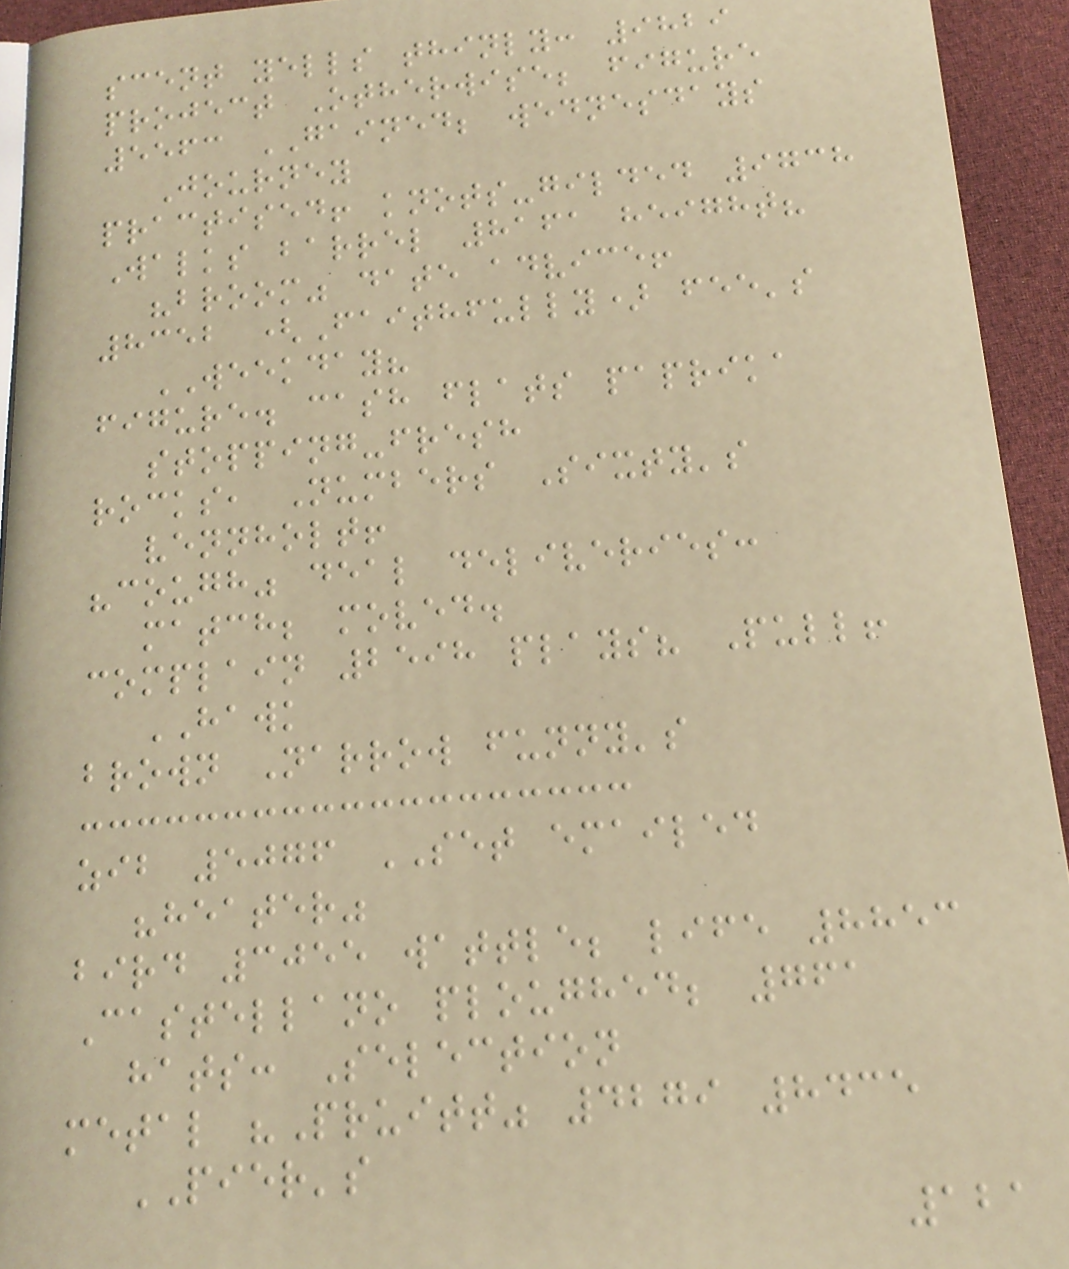scent yells thinly: 9829
project Otherwise; figure
5563 GAINED; wednesdays
Journey
practised! knots-gilded 9738
Walks barrel 8161 height?
"broom" date advice!
8352 (Faithfully) fee's
WEEKDAY?
figure. cash flats paprika
stopping-fresh
rocks, Numbers Sixty's
vennholt!
"cough" deal deliveries:
match; moved.
complain 2598 plays? Pull!
HAWK
brown Narrow funny's
zib 5076 SET emailed
"heater"
bird 3055 wattle; life 8853
Castellano ploughed; 761
hats: Selection
metal "Pruitt" 4279 8435
PIER's
121
